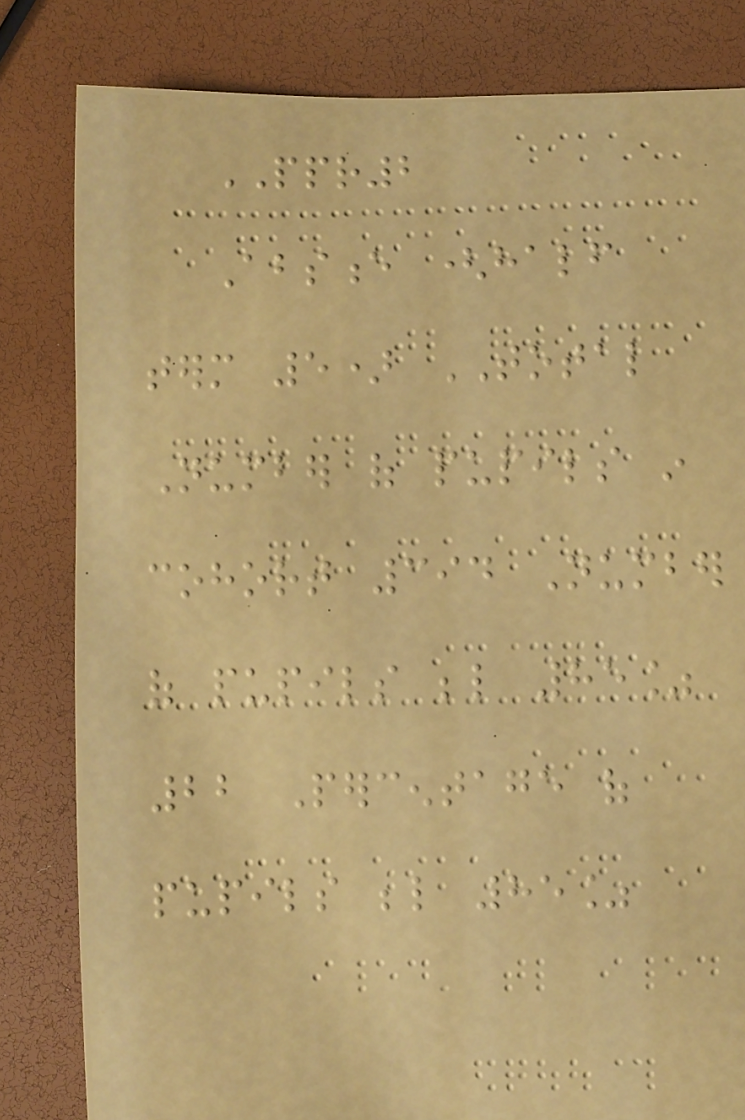PPR2
Absence (half
term 5) TOTAL
Number of pupils in
cohort 394 Number
of pupils below 85%
22 Percentage of
pupils below 85%
